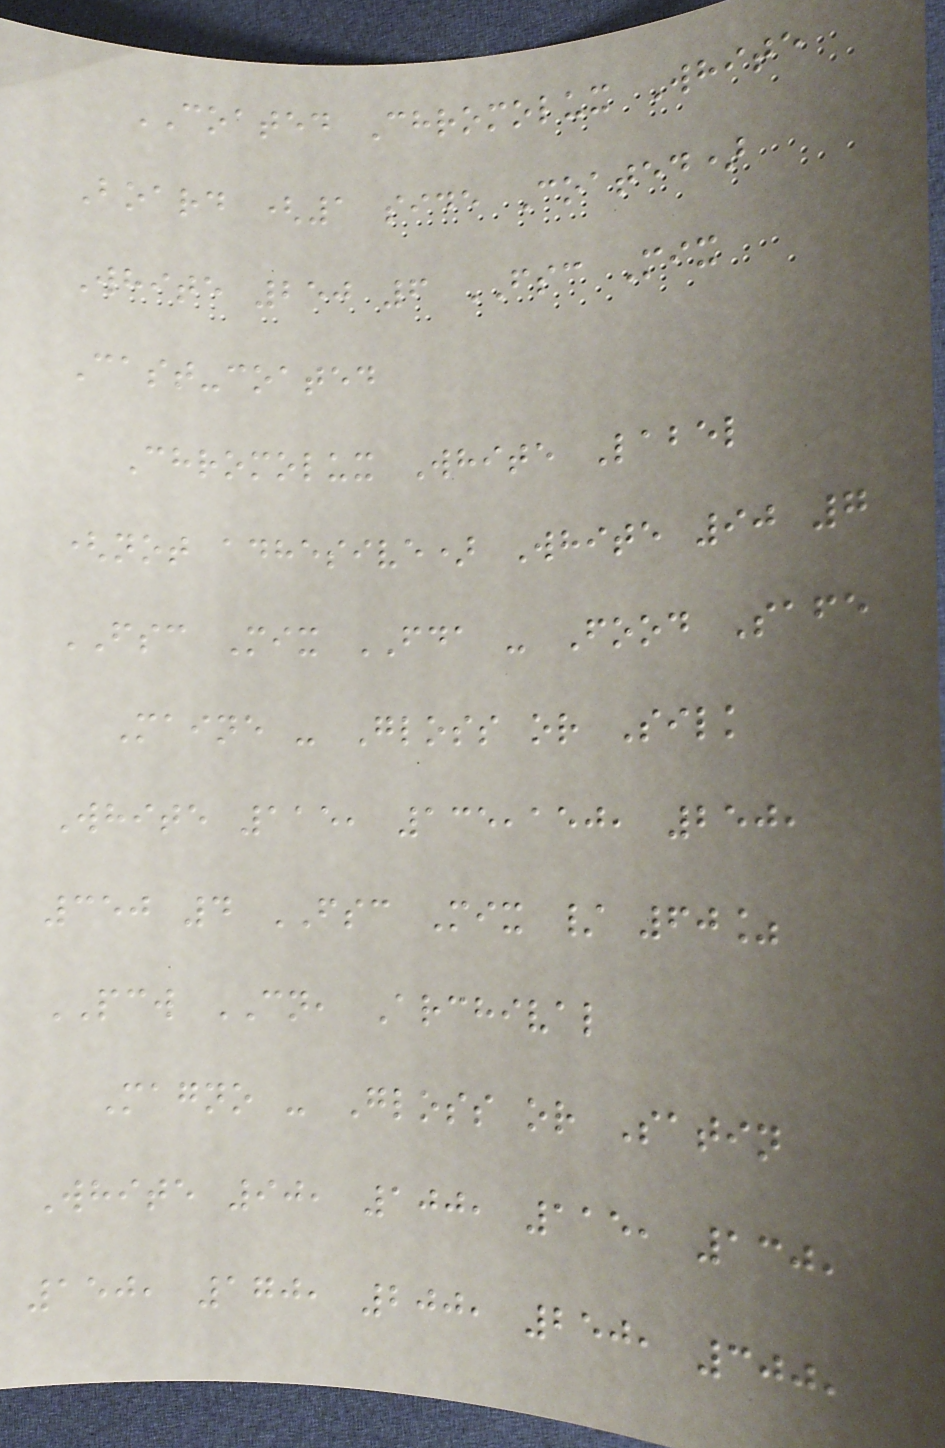COATED Chromolux White
Board (1 side Coated)
White 250 6 FSC Mix
Cast-coated
Chromolux White Label
(not adhesive) White 90 7
FSC Mix FDA - Food Safe
Maine - Gloss or Silk
White 115, 135,150, 250,
350 4 FSC Mix / 60%
PCW CN, Archival
Magno - Gloss or Satin
White 90, 100, 115, 130,
150, 170, 200, 250, 300,
